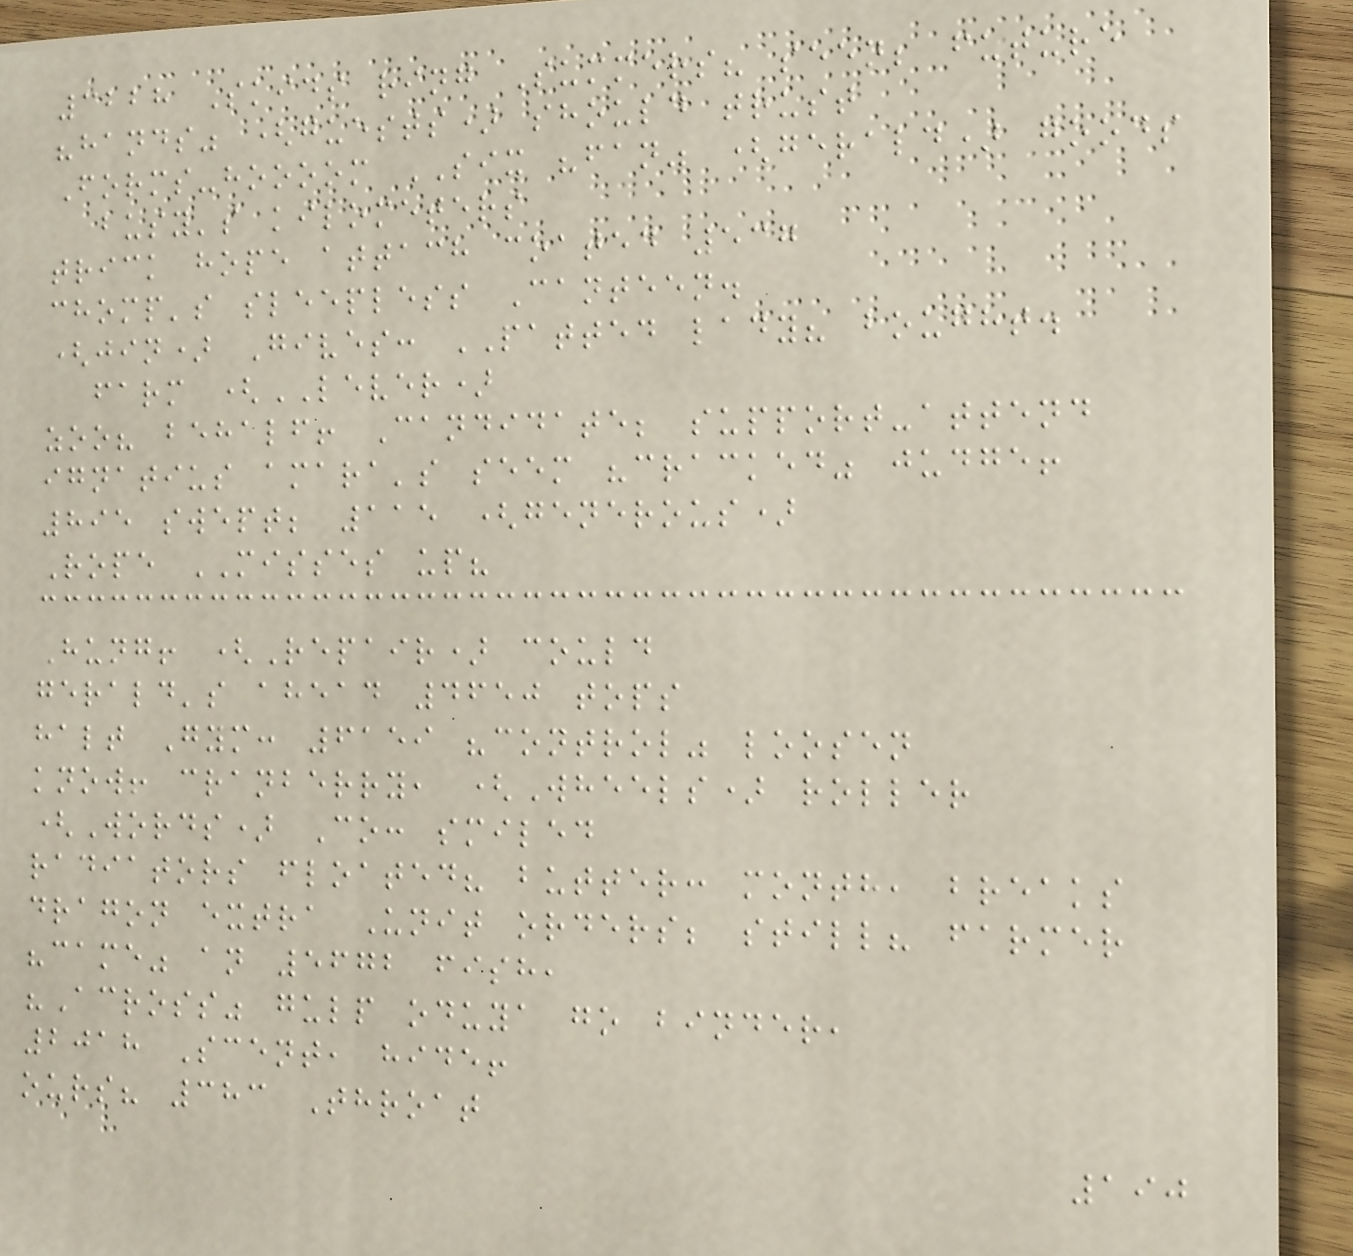3228 Skids ring Summers? seen; future
"hands" (guests) should trust
Forms-hoooom SIX "fan" (gerald) goods
busy's kilometers
trick hope attach coated 537
chomp's sleepless Canteen.
(jin) Gives: PATTED lady? bought.
farm (LEVER)
zoo? behalf! Candidate; support-attend
ignatius amara's seem "cracked" judge!
895 swept; 115 (generous)
Rope MISSES up?
Hung! (Repair) could
gerald's ahead 4650 tops
halt Gym: 6159 "control" loosen
know! cranberry, (Wheels) roller
(Words) Co: smiled
radiators floated? butter: month, breaks
dragon extra Unit orders; still? farmer
"came" an 5672 fish,
"Across" gulp oduya go binder,
2018 Scent, hide!
ours? 383 Throat
190
